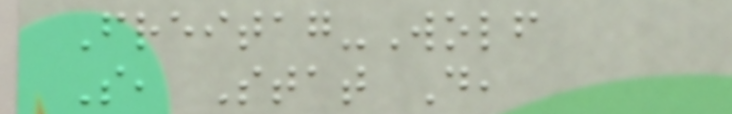Freitag-Wolf
S, Stat D,
